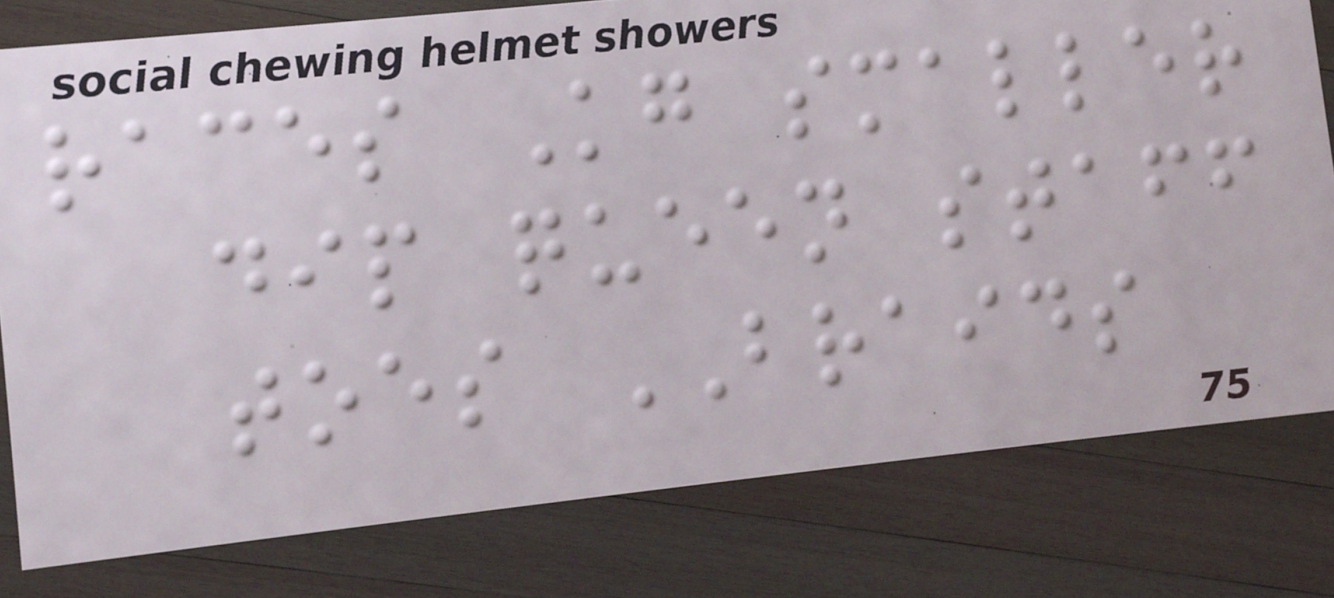races Kg smaller
dip queen staff
toes BRAIDS
